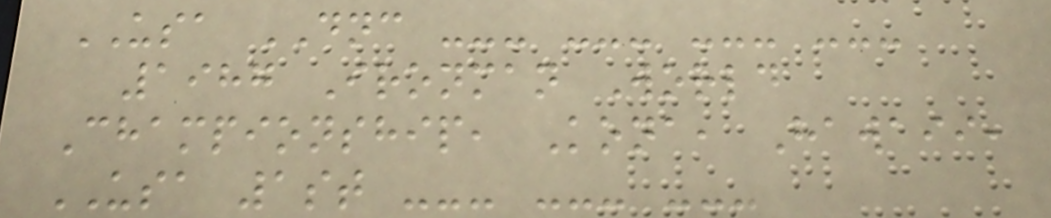USA DNC --- --- --- ---
1987 Ironman World
Championship, Kona, Hawaii,
USA 1st --- --- ---
